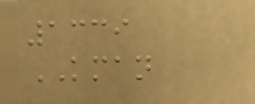1339
KMAN
